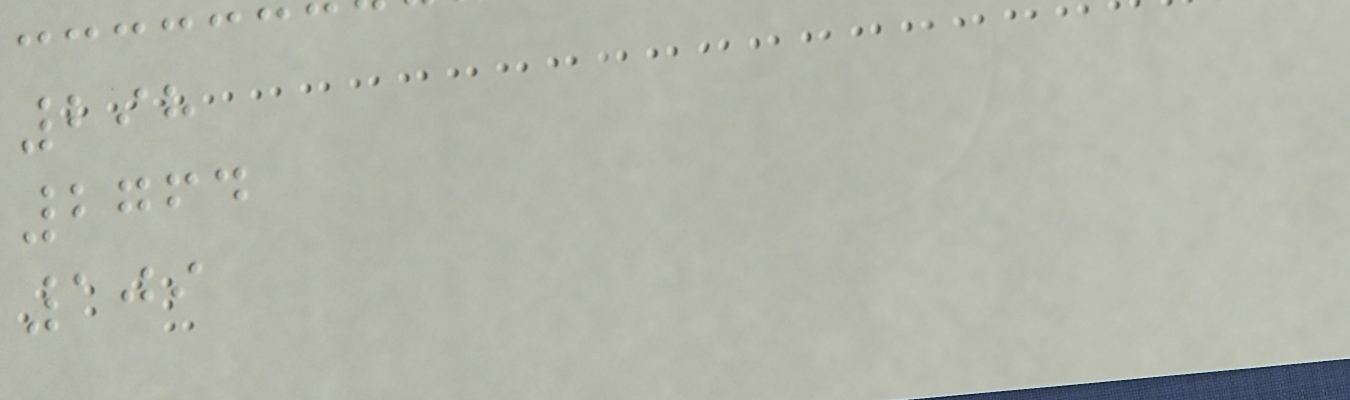298
2764
109
